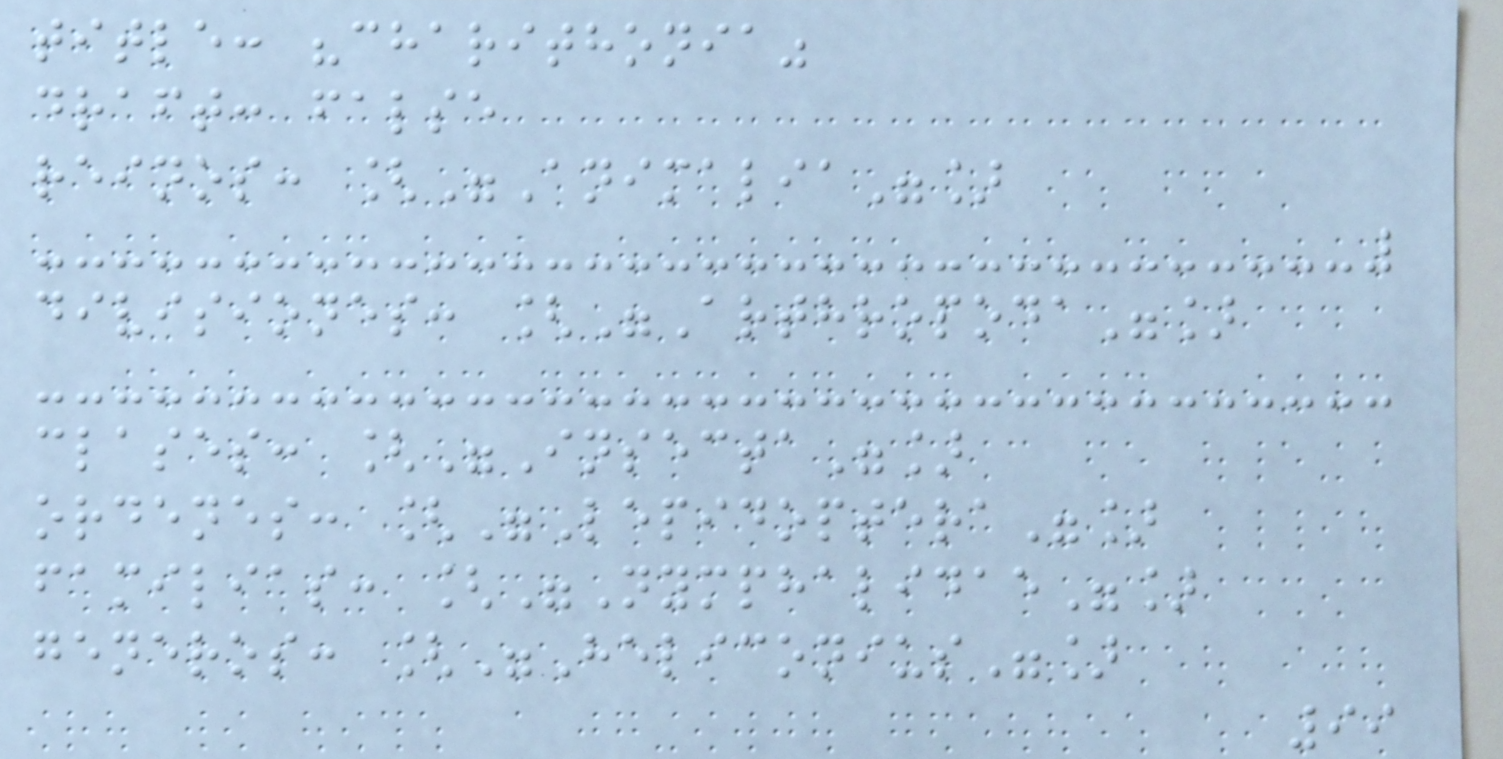title: "charithonia"
draft: false
reinos: ["Animalia"]
divisiones: ["Arthropoda"]
clases: ["Insecta"]
ordenes: ["Lepidoptera"]
familias: ["Nymphalidae"]
generos: ["Heliconius"]
99
